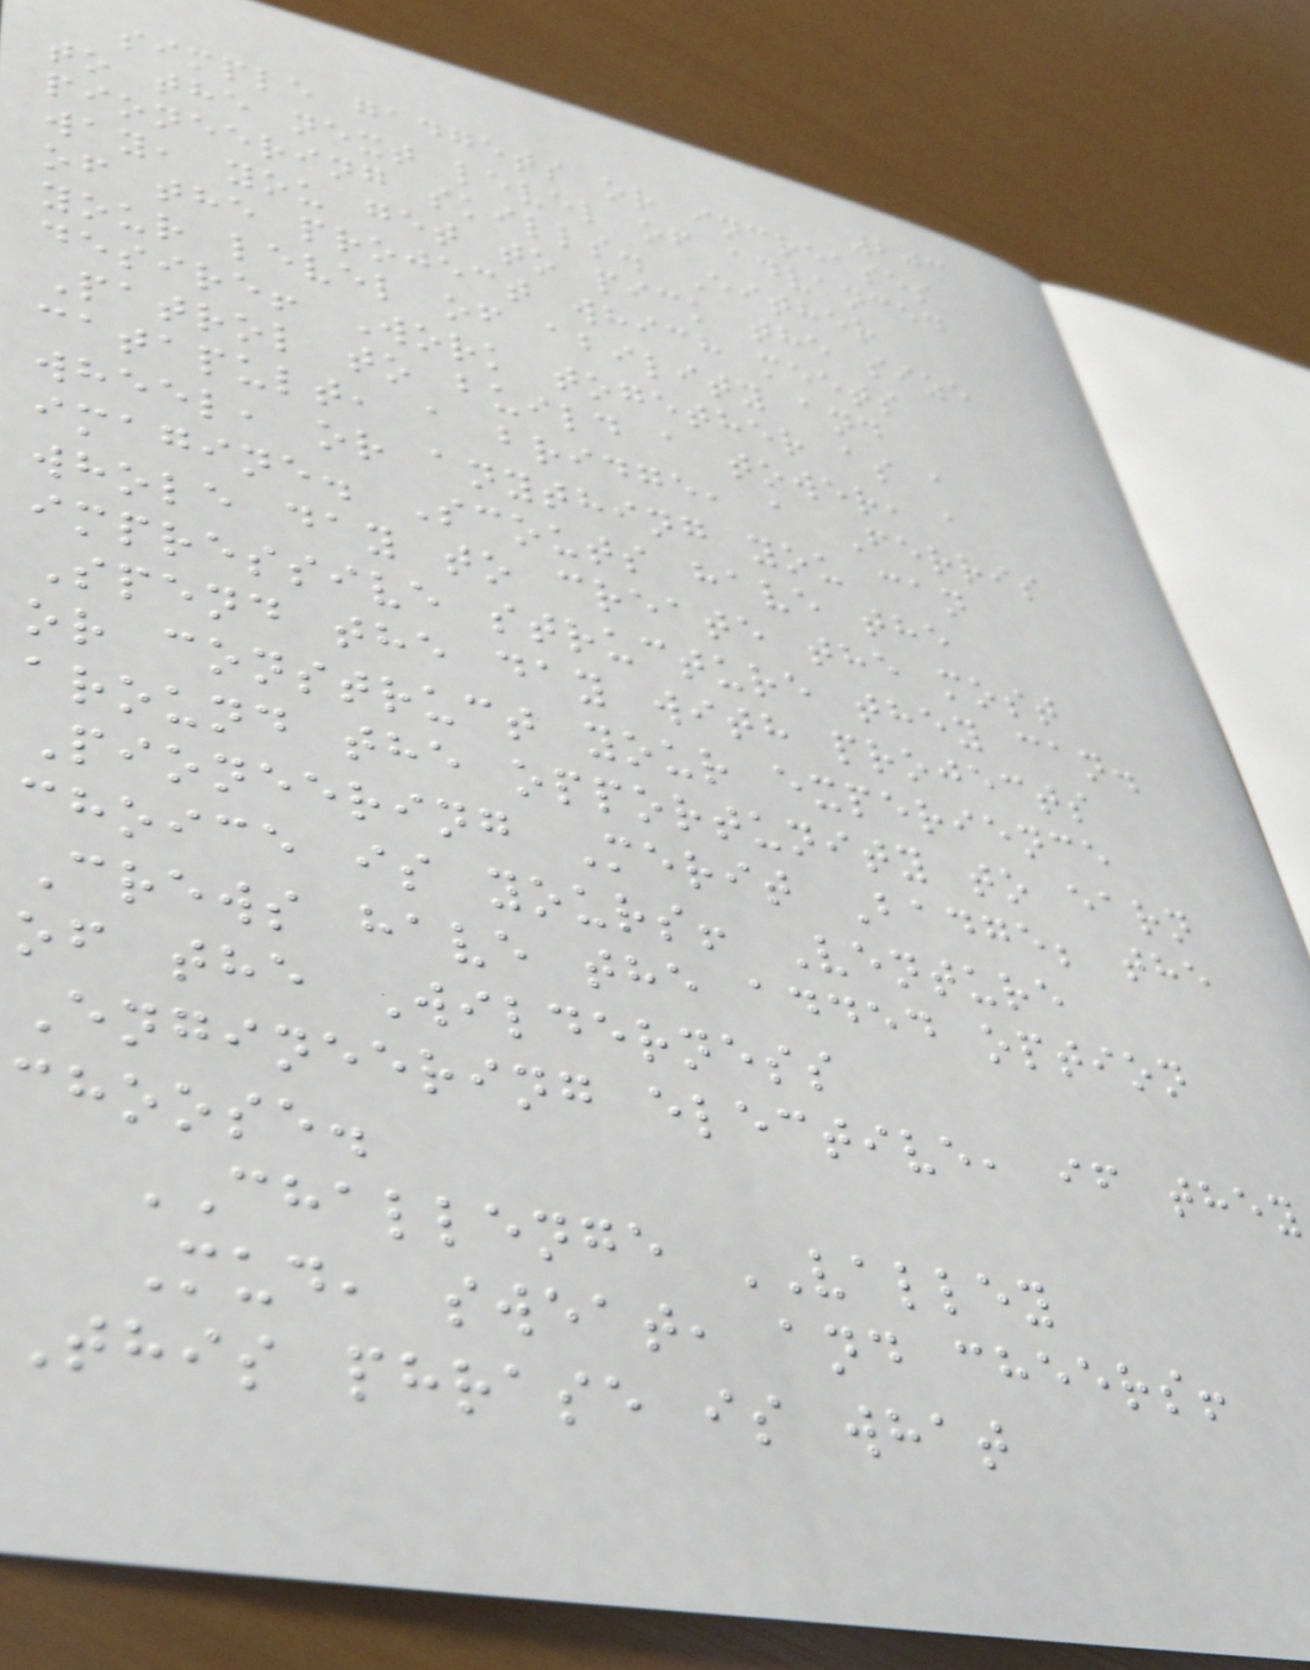203
simple gadgets or increases
to the next level of advanced
pioneering skills. Either
way, you get to pick the size
of the project which meets
your level of ability and
desire! Work together as a
Patrol to build a tower, a
catapult, a bridge, a Ferris
wheel, or anything you can
imagine. Scouts have the
whole day to create the most
impressive structure they can.
Spend the day with projects
or construct your experience
around the opportunity to earn
Pioneering Merit Badge; the
choice is yours! Venture
Crews have the added option
of the Wilderness
Engineering elective, if they
choose.
CHALLENGE VALLEY
Mud, sweat, and cheers!
This phrase is what
